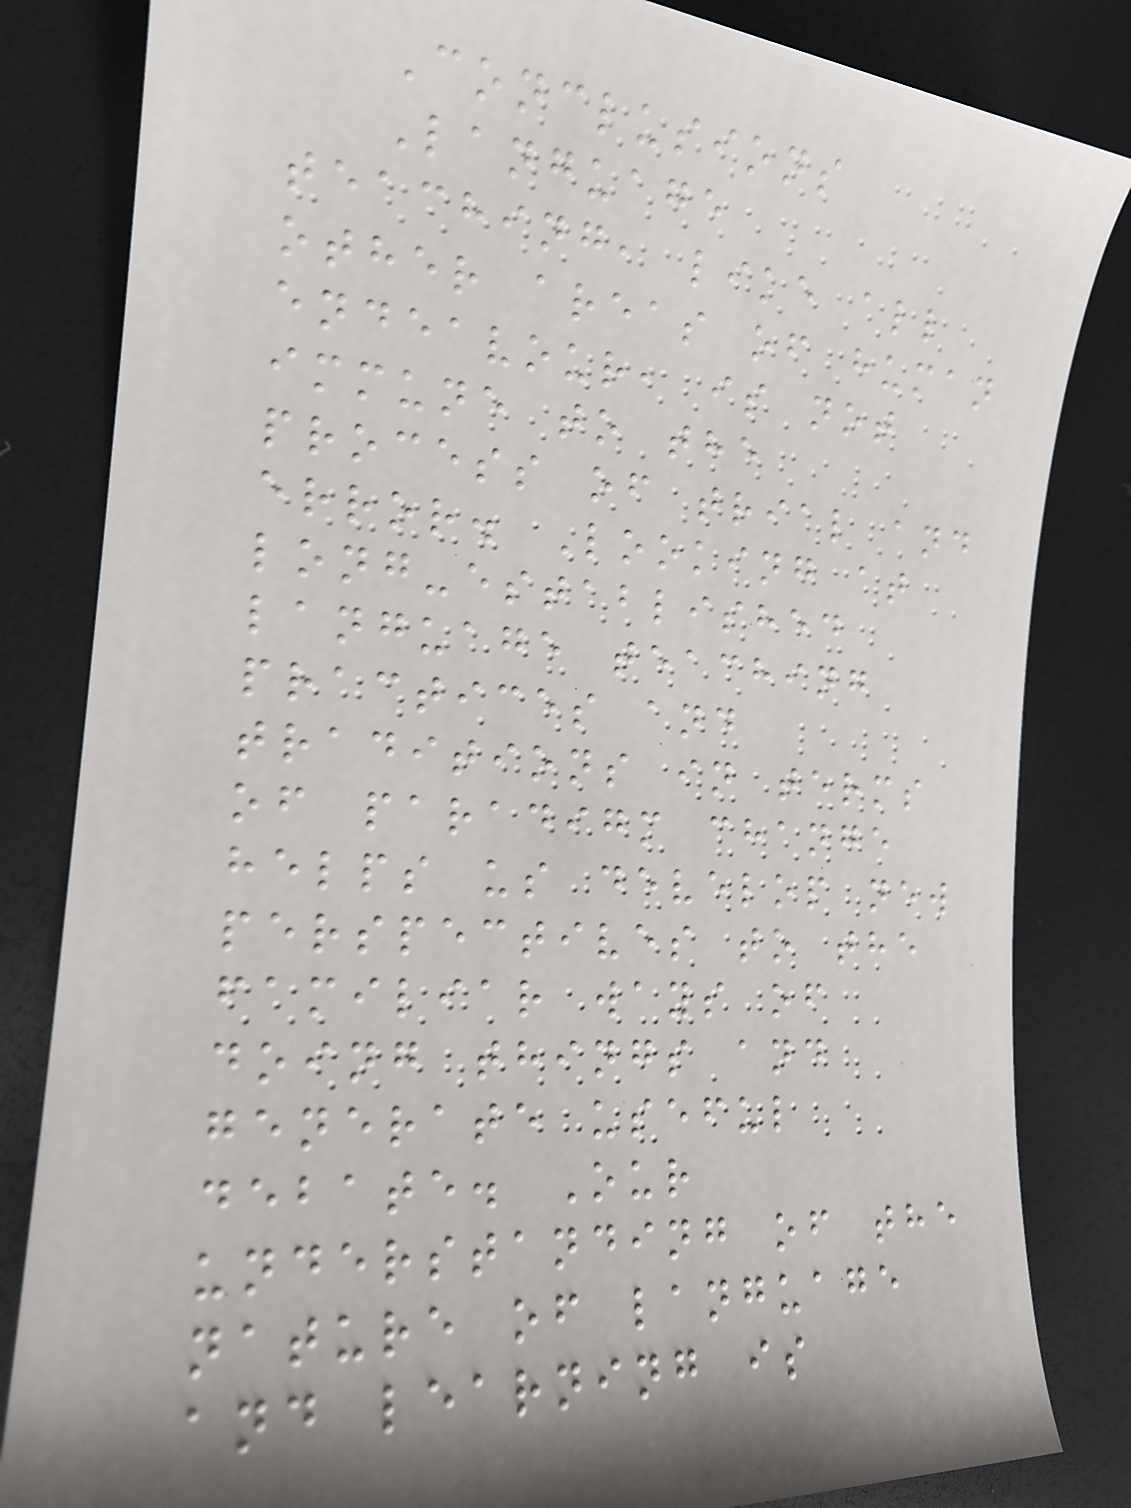Conclusions
Language
teaching, like all
other areas of human
endeavour, is not
immune to the
process of trial and
error. Looking at
long-established
language teaching
practices and
traditions in terms
of paradigm change
helps us develop new
perspectives to the
familiar ways of
doing things and
generate useful
debate. Our
understanding of the
nature of language
and learning is
